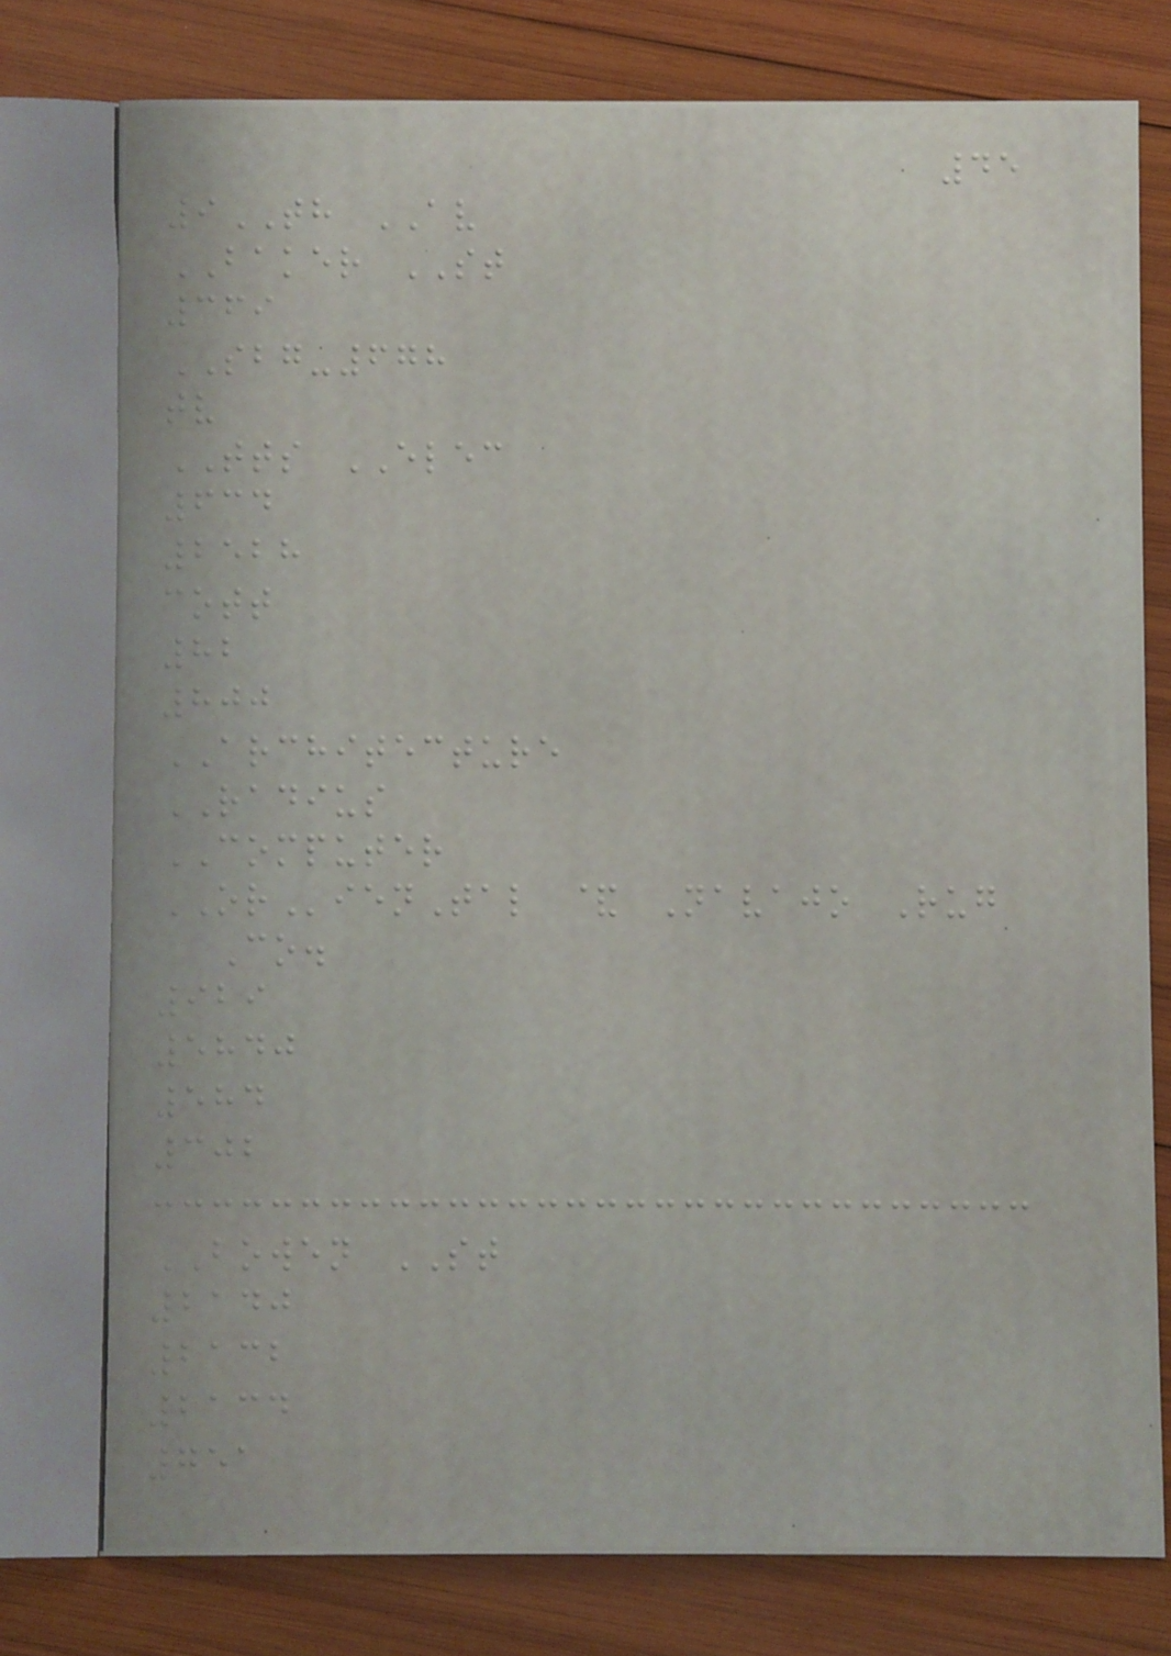45
9TH AV
BAKER ST
369
SBG-678
tv
TTS ELEC
634
2528
cott
82
800
ARCHITECTURE
RADIUS
COMPUTER
ORienTal & Navajo Rug
Co.
929
5840
584
302
BOWEN ST
2140
2132
2134
751
